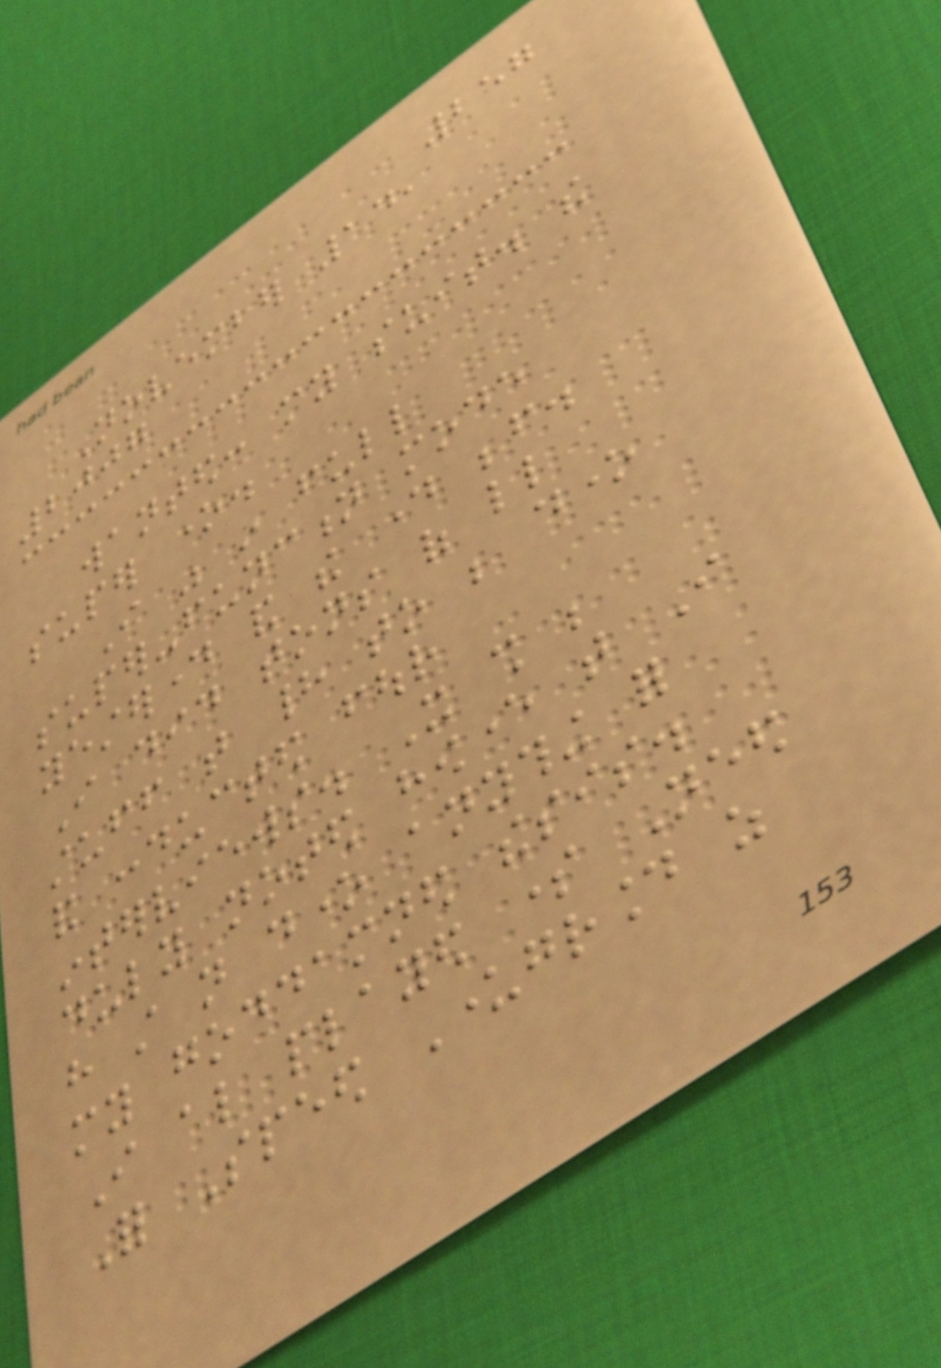257
November 14,
2007
wanted: my suit. the
super one.
I was in full
super-function mode
yesterday and the day before.
I did tons of little
stuff that had to be done
and conducted four
interviews. It shall be
duly noted however that I
have still not done anything for
my goddamned thesis.
I also played some Need
For Speed Underground as
